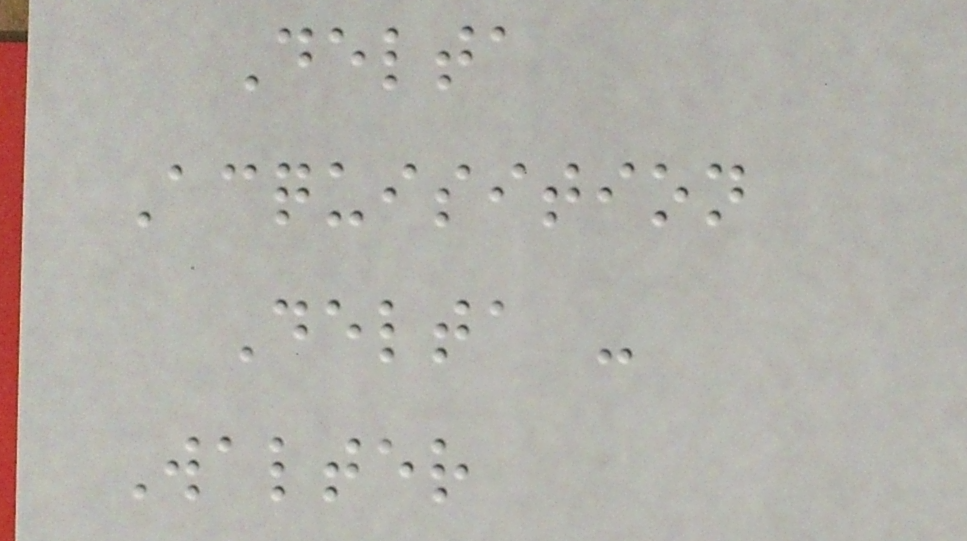Delta
Acquisition
Delta -
Walter
